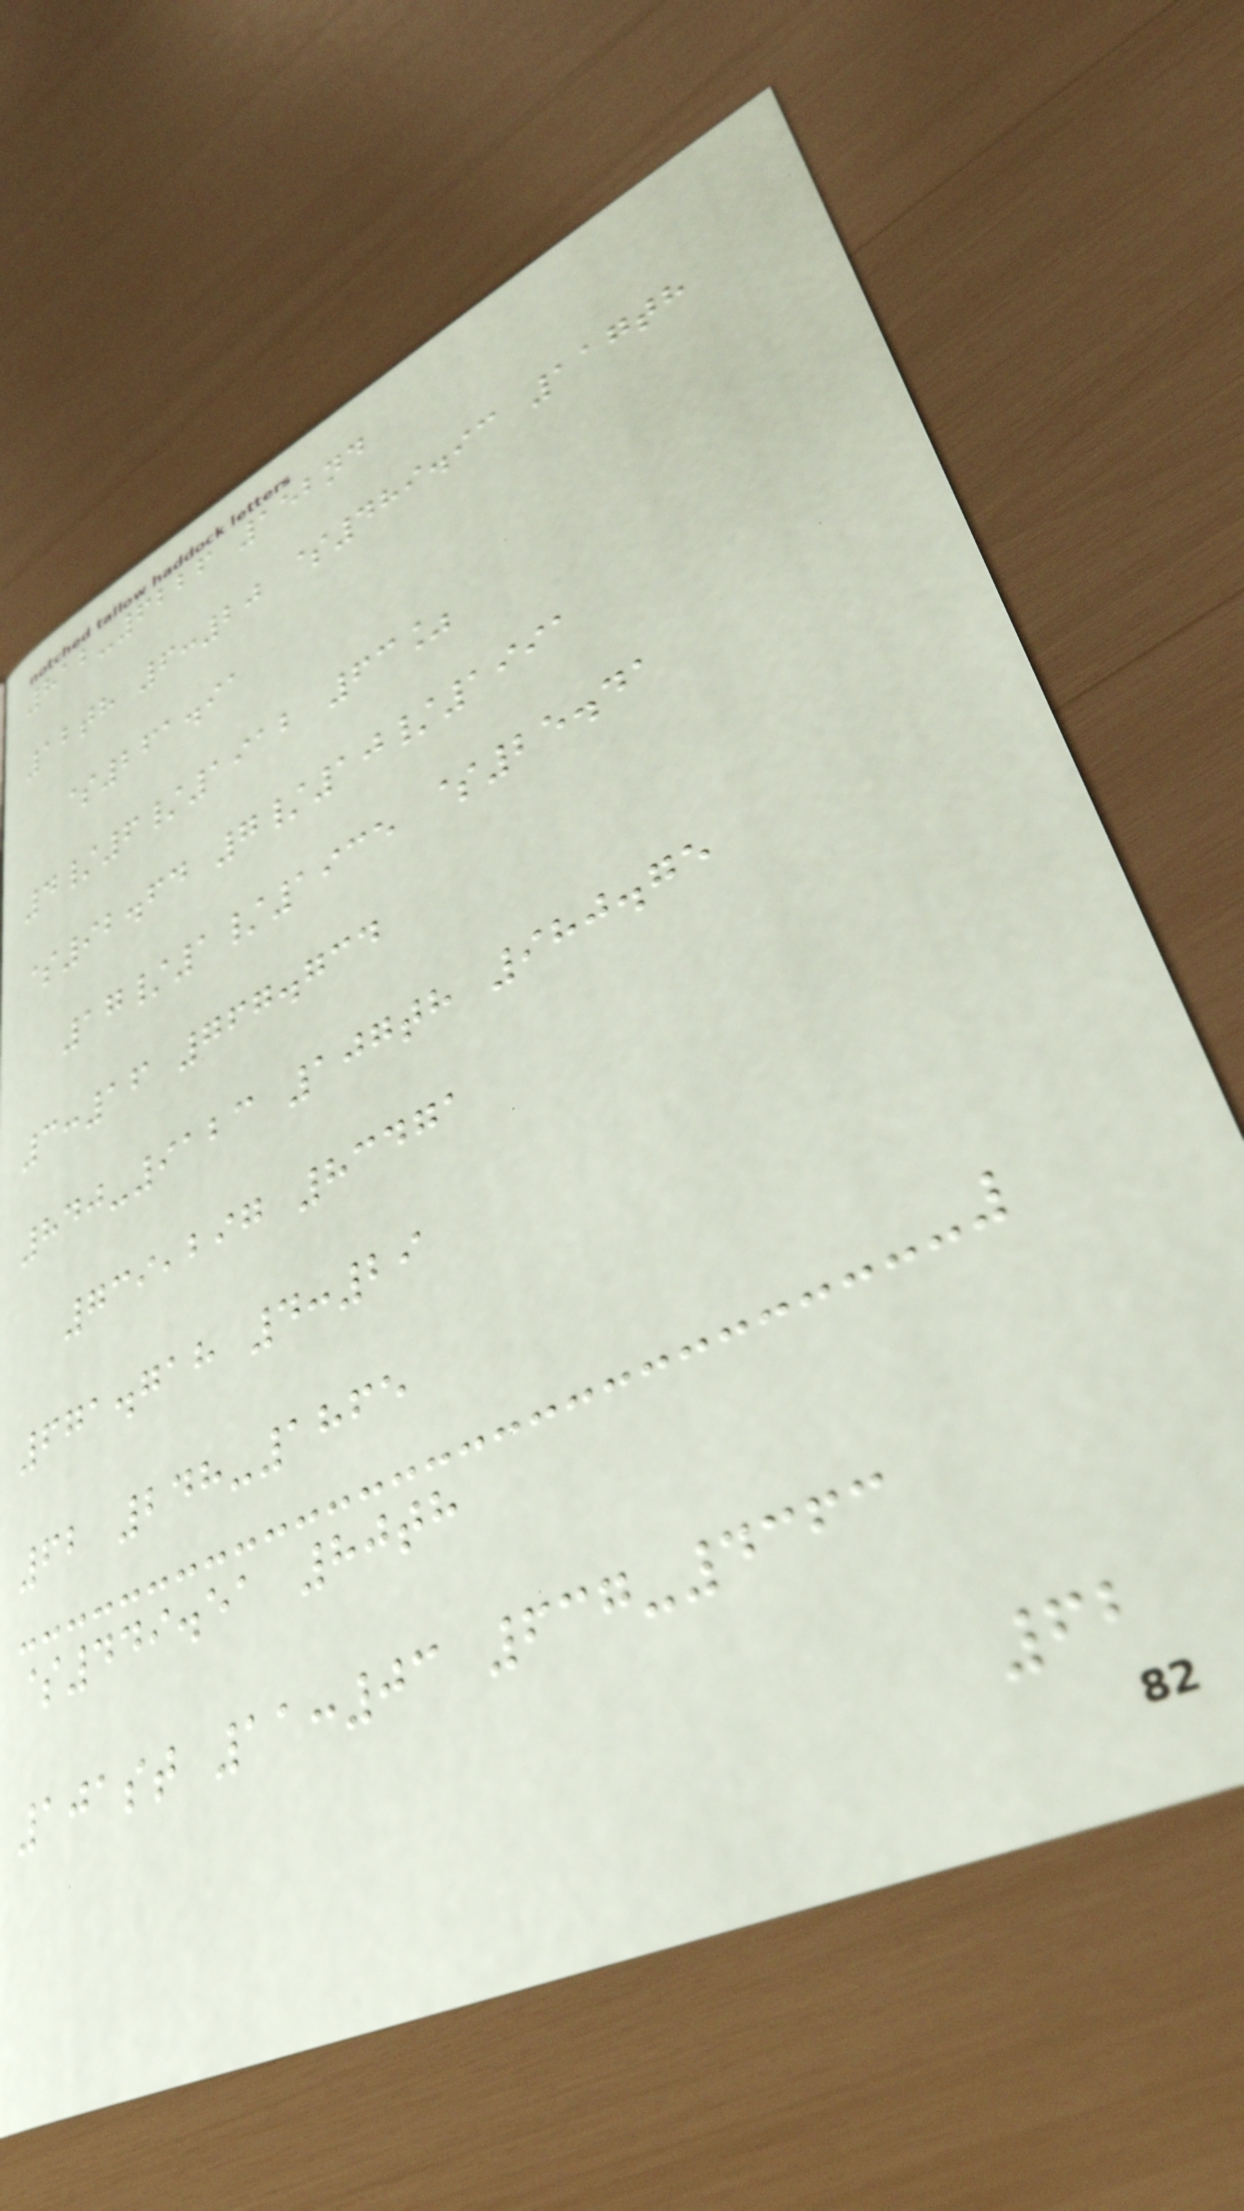812-6226 152nd
12th 6:20 $489.93 117th
$261.91
4/6/1912 63%
$92.64 7/10/1991
17/1/1935 $25.41
3:16 767.734
840-9123 107th 980.75
739,297 83471
671.718 4:29
62 248-1865
$449.51 80th
101st 11:03 637-4363
62
